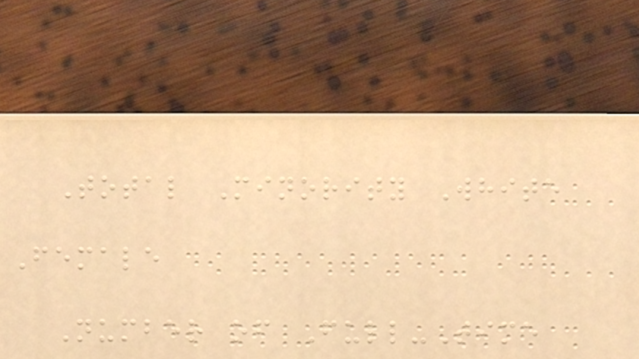Total Minority White
Female
Number of Full-Time
